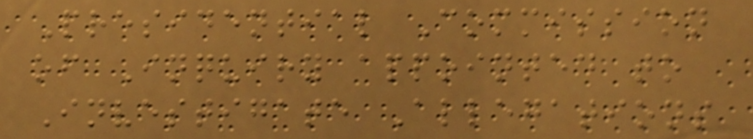Presidential Commission
of Inquiry appointed to
Investigate Allegations
